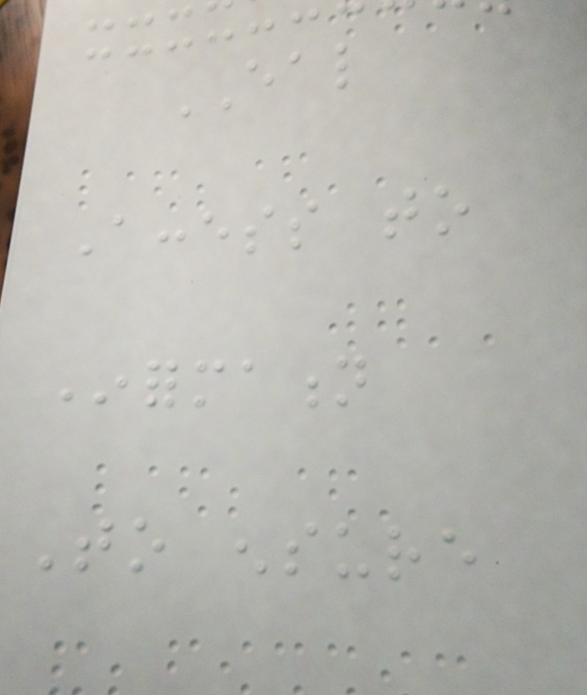EAL
Access to
Information
To ensure
